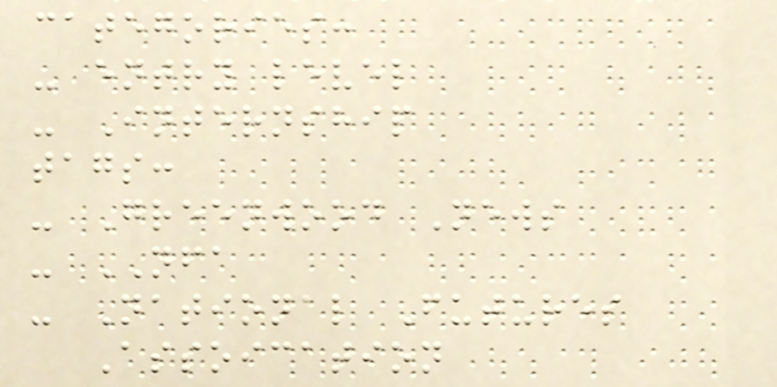categories:
- entry level
- Internship
tags:
- Greenwood News
- NFA
- National Futures
Assoication
